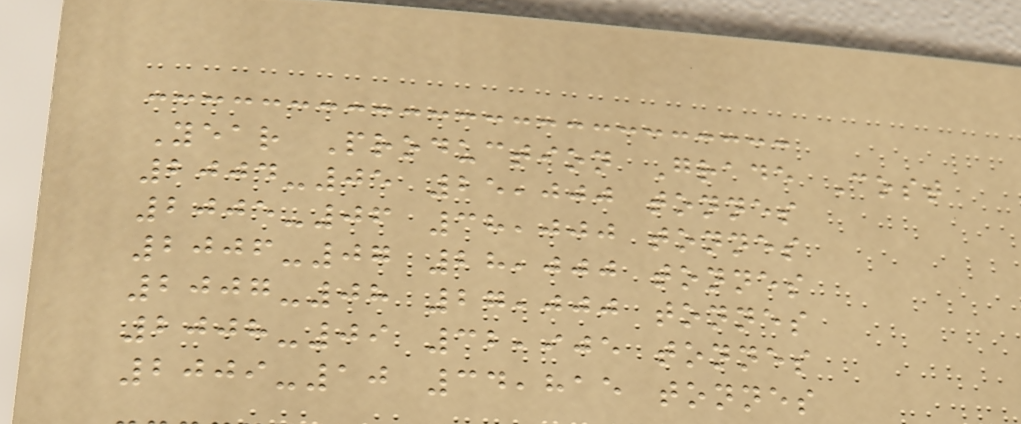Year Production Grade Cost
2004-05 25,000 tonnes
2005-06 38,000 tonnes
2006-07 28,000 tonnes
2007-08 27,000 tonnes
2008-09 32,905 tonnes
2009-10 34,815 tonnes
